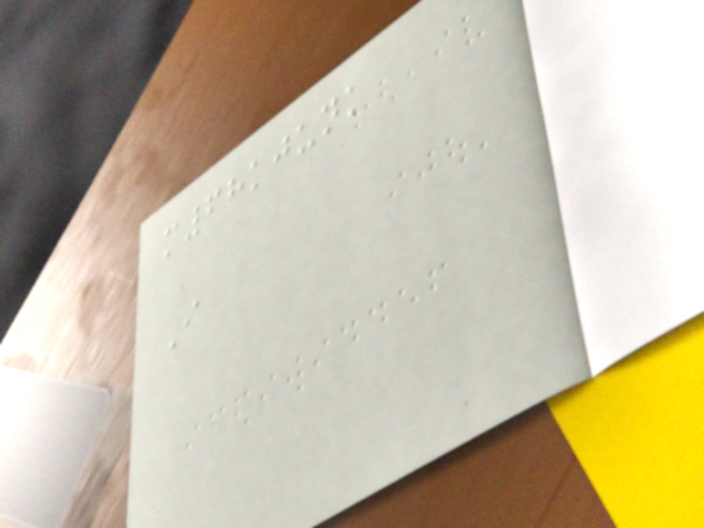m68kjunk
I
